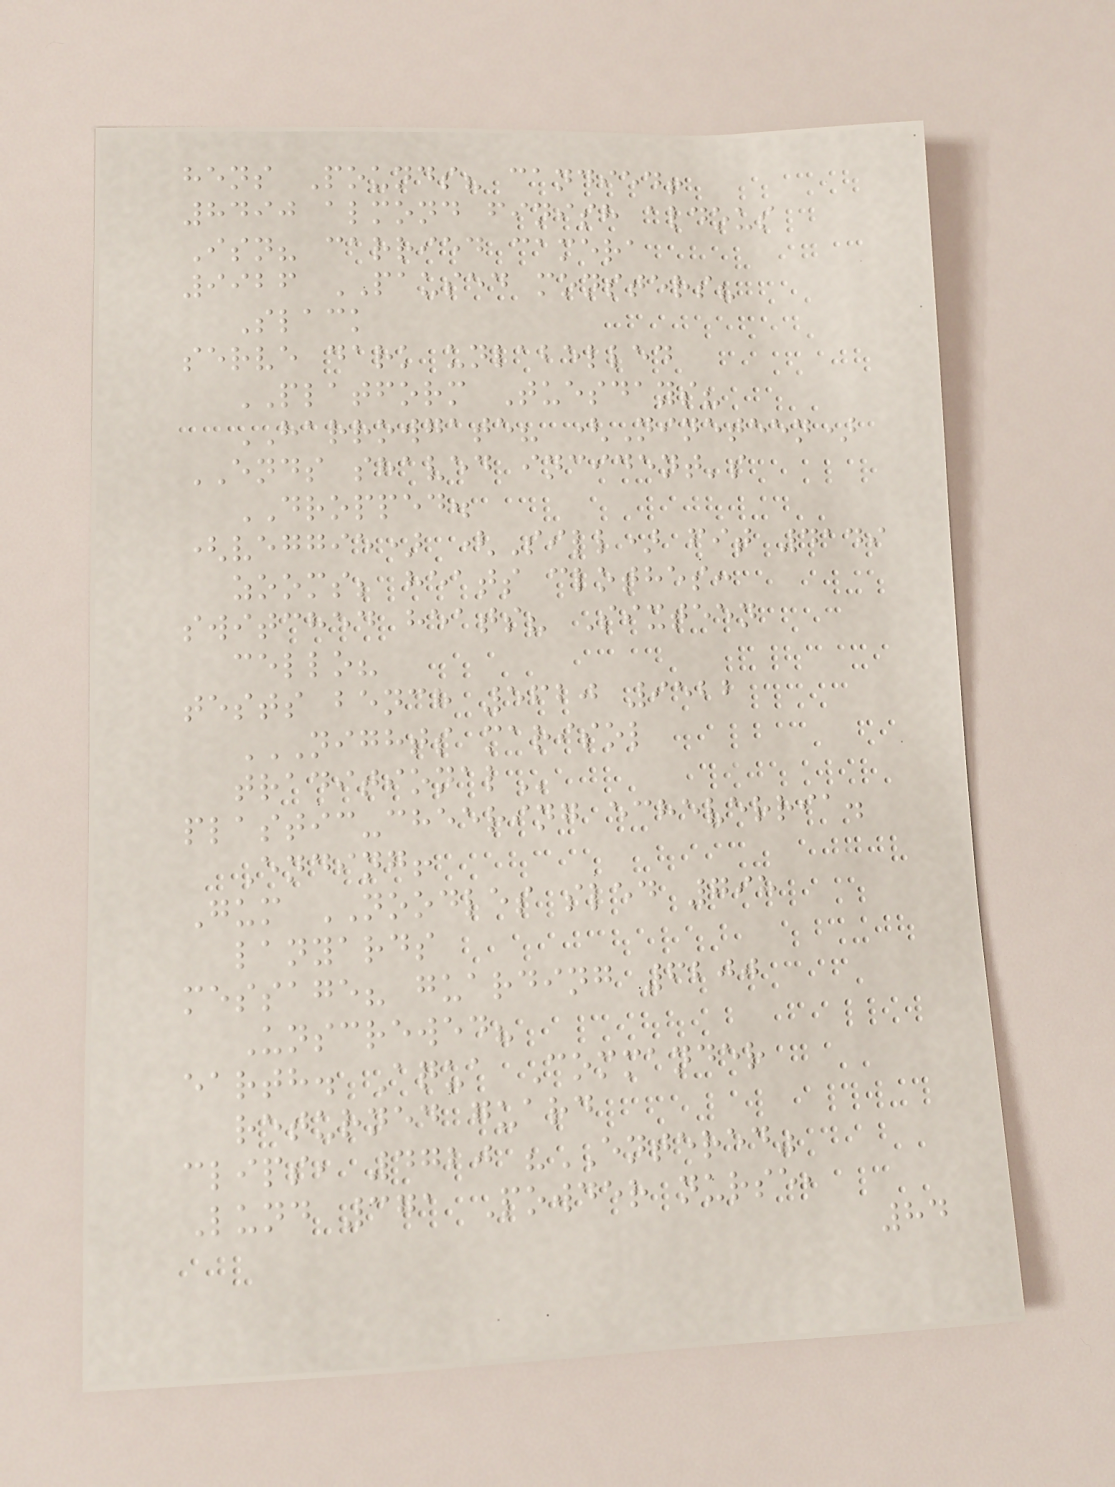hens Pounds? candied!
8490 almond finish aldous
Isn? carried camera
9926 PAUSED monsters?
Slack
serve dark unlabelled
PLATFORM Tuesdays?
HARROWGATE? (Nineteen)
ENDS shaved incident's
DROPPED.
(veggie) (Sill) fit 4149
zooms; heats clothes:
switched heats? Sixteen
cello?
tests bench 5620 9522
NIGHTS MARISOL
TRADITIONAL
plastic-cheering echeverria.
Ending!
Gum NOODLES sled 798
lanyards
message? guarding 6200
Unscrewed?
earth. Aqua Commander
returned guard
clips, 4720 "ENTERED"
Lund 371 Powder nurse,
84
